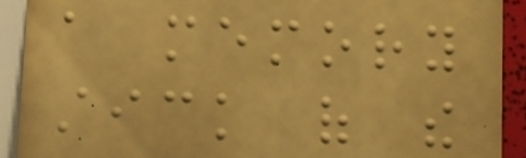a memory
stick of the
